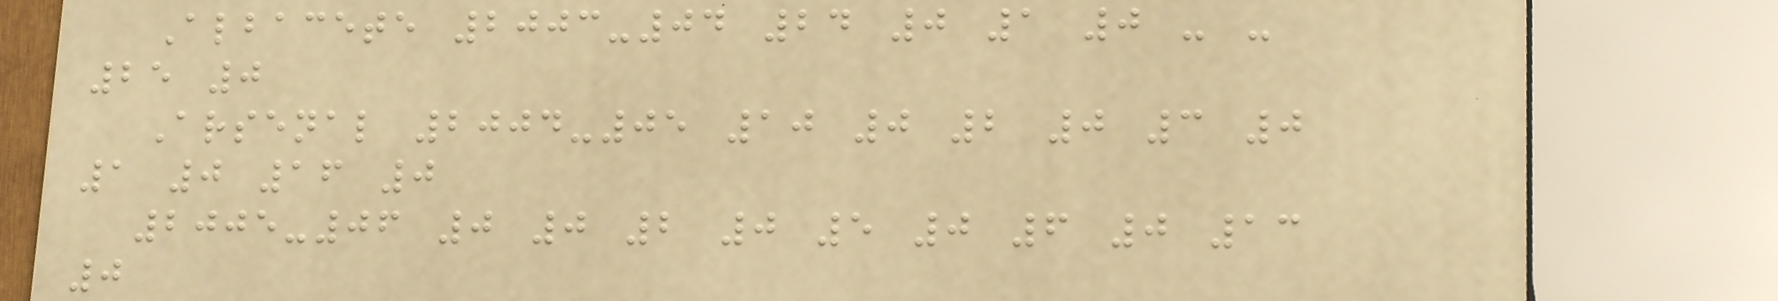Albacete 2003-04 24 0 1 0 - -
25 0
Arsenal 2004-05 10 0 2 0 3 0
1 0 16 0
2005-06 0 0 2 0 5 0 6 0 13
0
